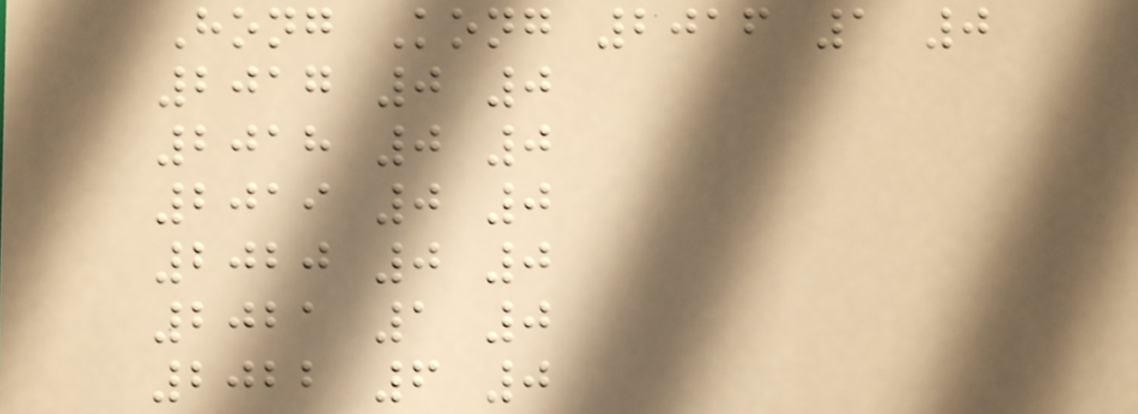Hong Kong 2016 1 0
2017 0 0
2018 0 0
2019 0 0
2020 0 0
2021 1 0
2022 6 0
